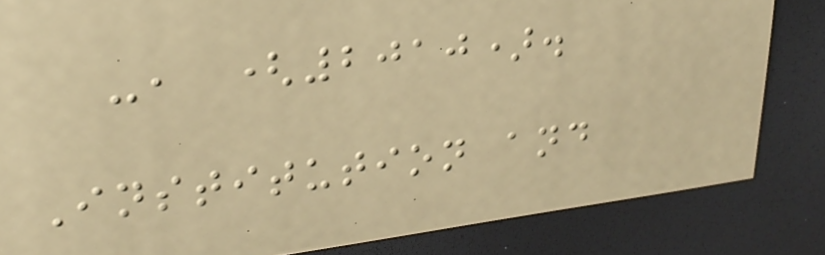-, (2010).
Institution and
